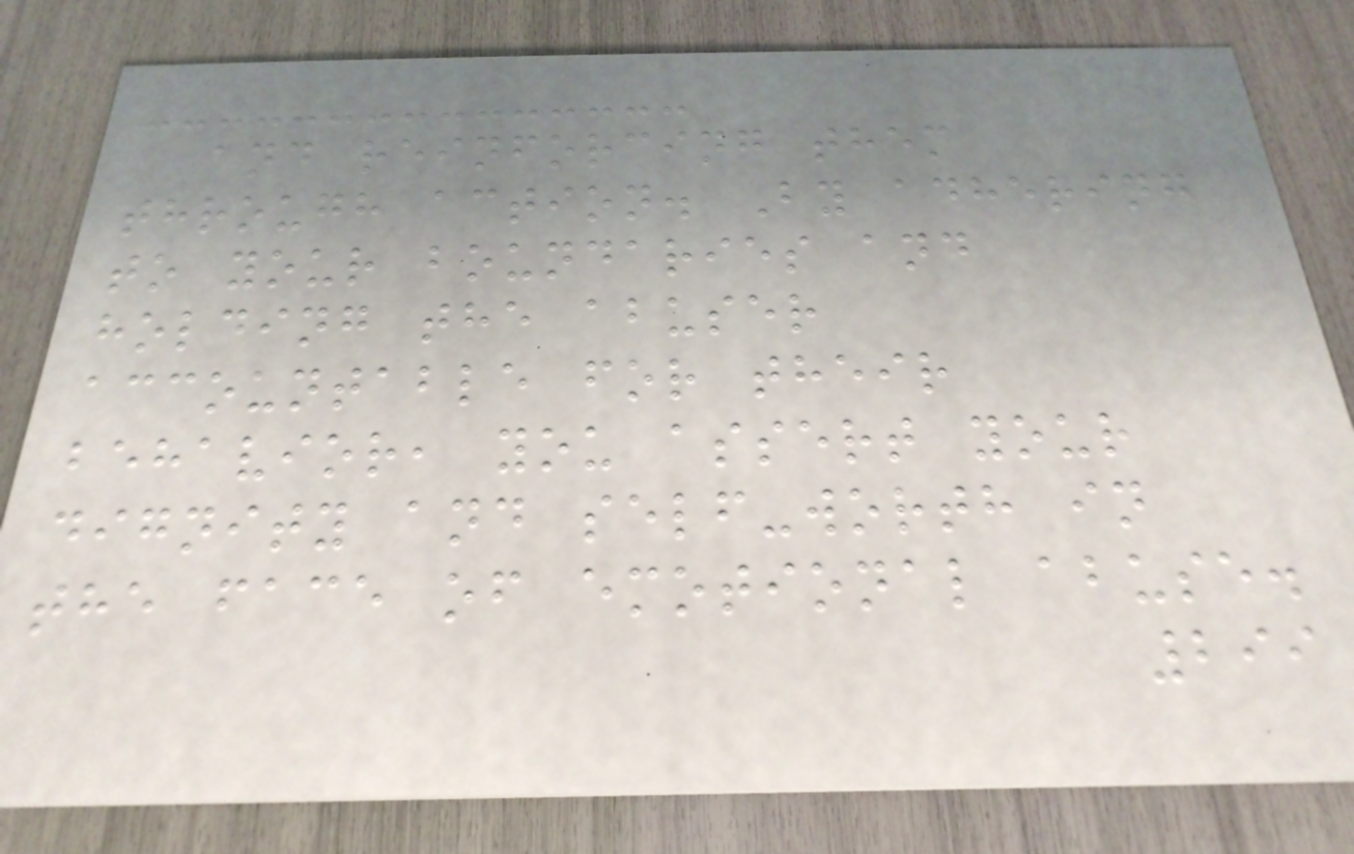and reinforcing them
through action. By adhering
to your boundaries and
holding the abuser
accountable for their
behavior, you assert your
dignity and self-worth in
the face of emotional abuse.
299
